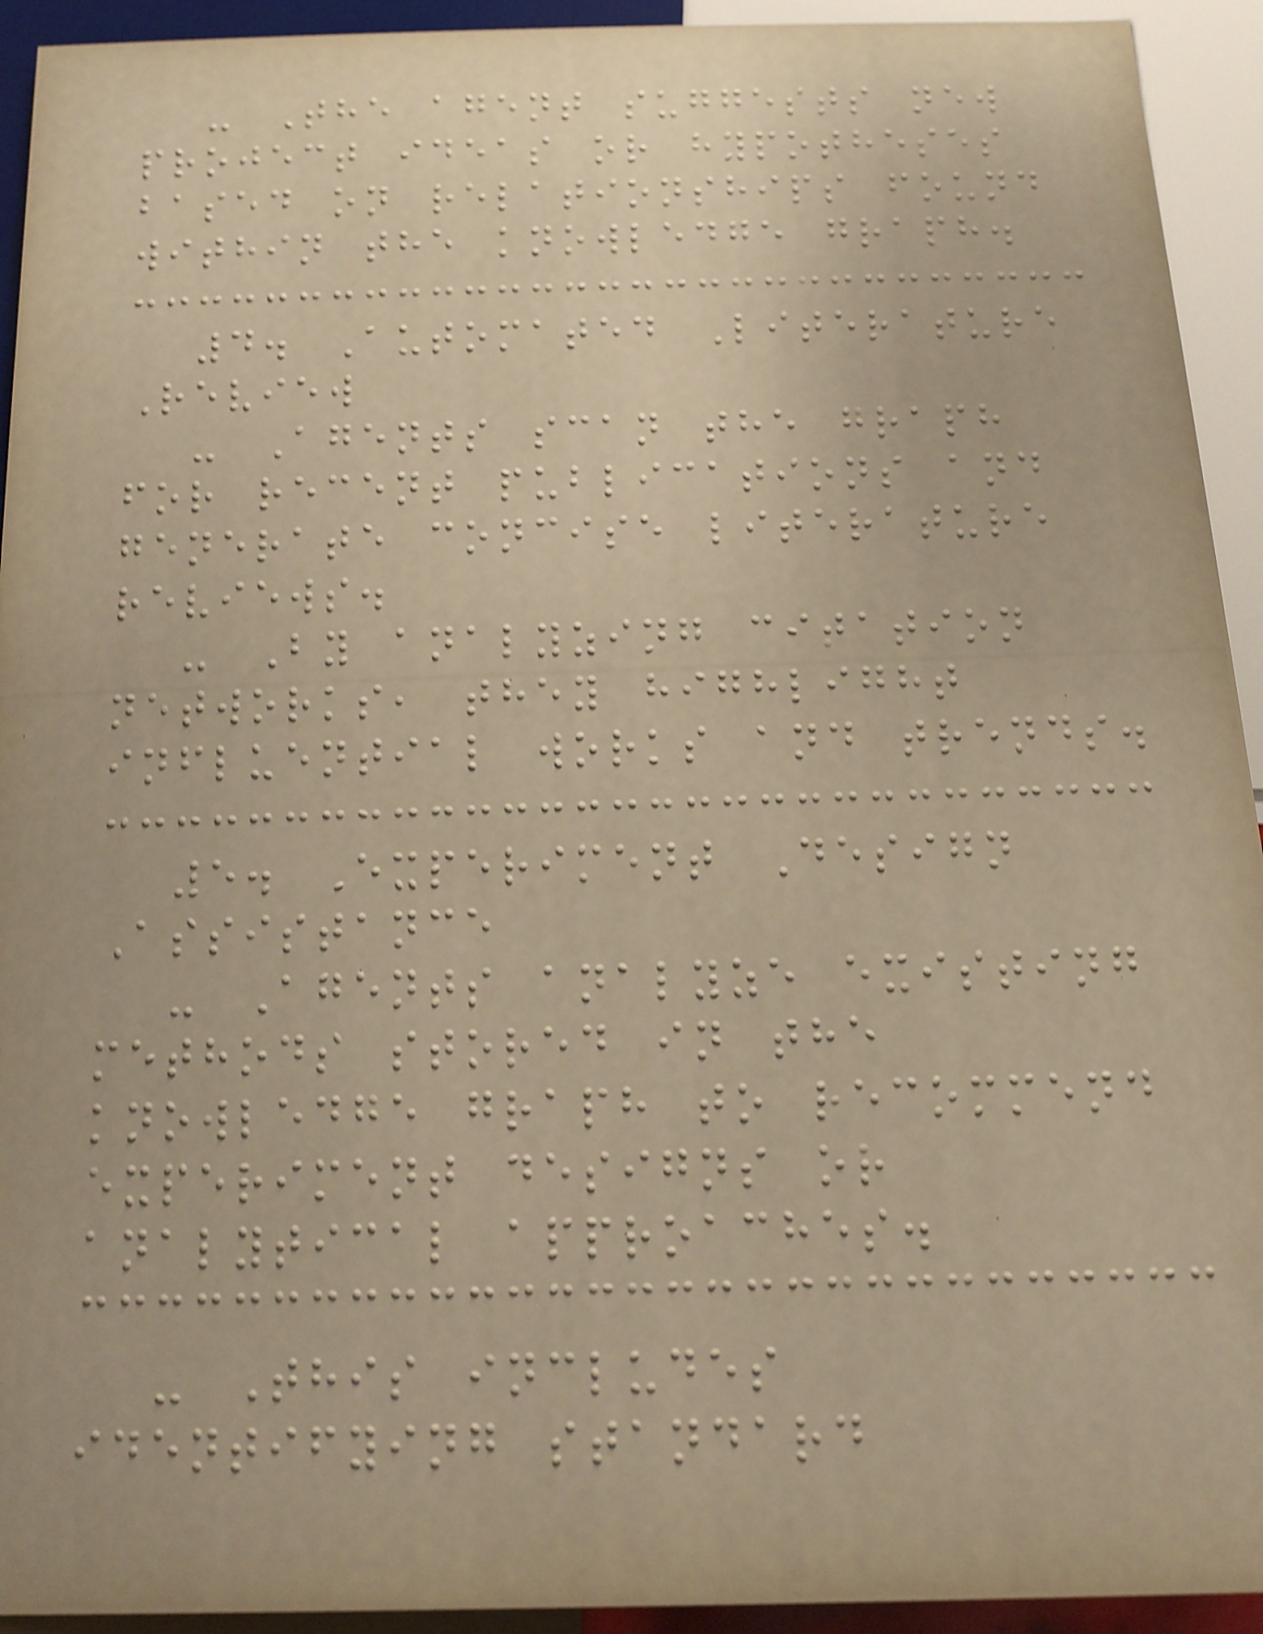- The agent suggests new
project ideas or hypotheses
based on relationships found
within the knowledge graph.
4. Automated Literature
Review
- Agents scan the graph
for recent publications and
generate concise literature
reviews.
- By analyzing citation
networks, they highlight
influential works and trends.
5. Experiment Design
Assistance
- Agents analyze existing
methods stored in the
knowledge graph to recommend
experiment designs or
analytical approaches.
- This includes
identifying standard
